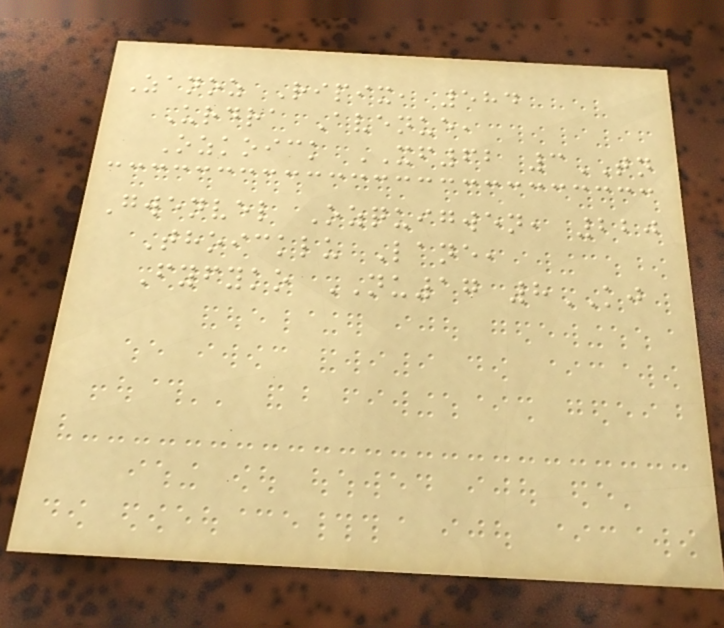Zanoz Ripix, 584
Urdra Avenue,
Ozkoick XF62 3TN
Gwenvel Ozquigwen, 220
Thoicklu Lane,
Fyfyko NU17 8KJ
